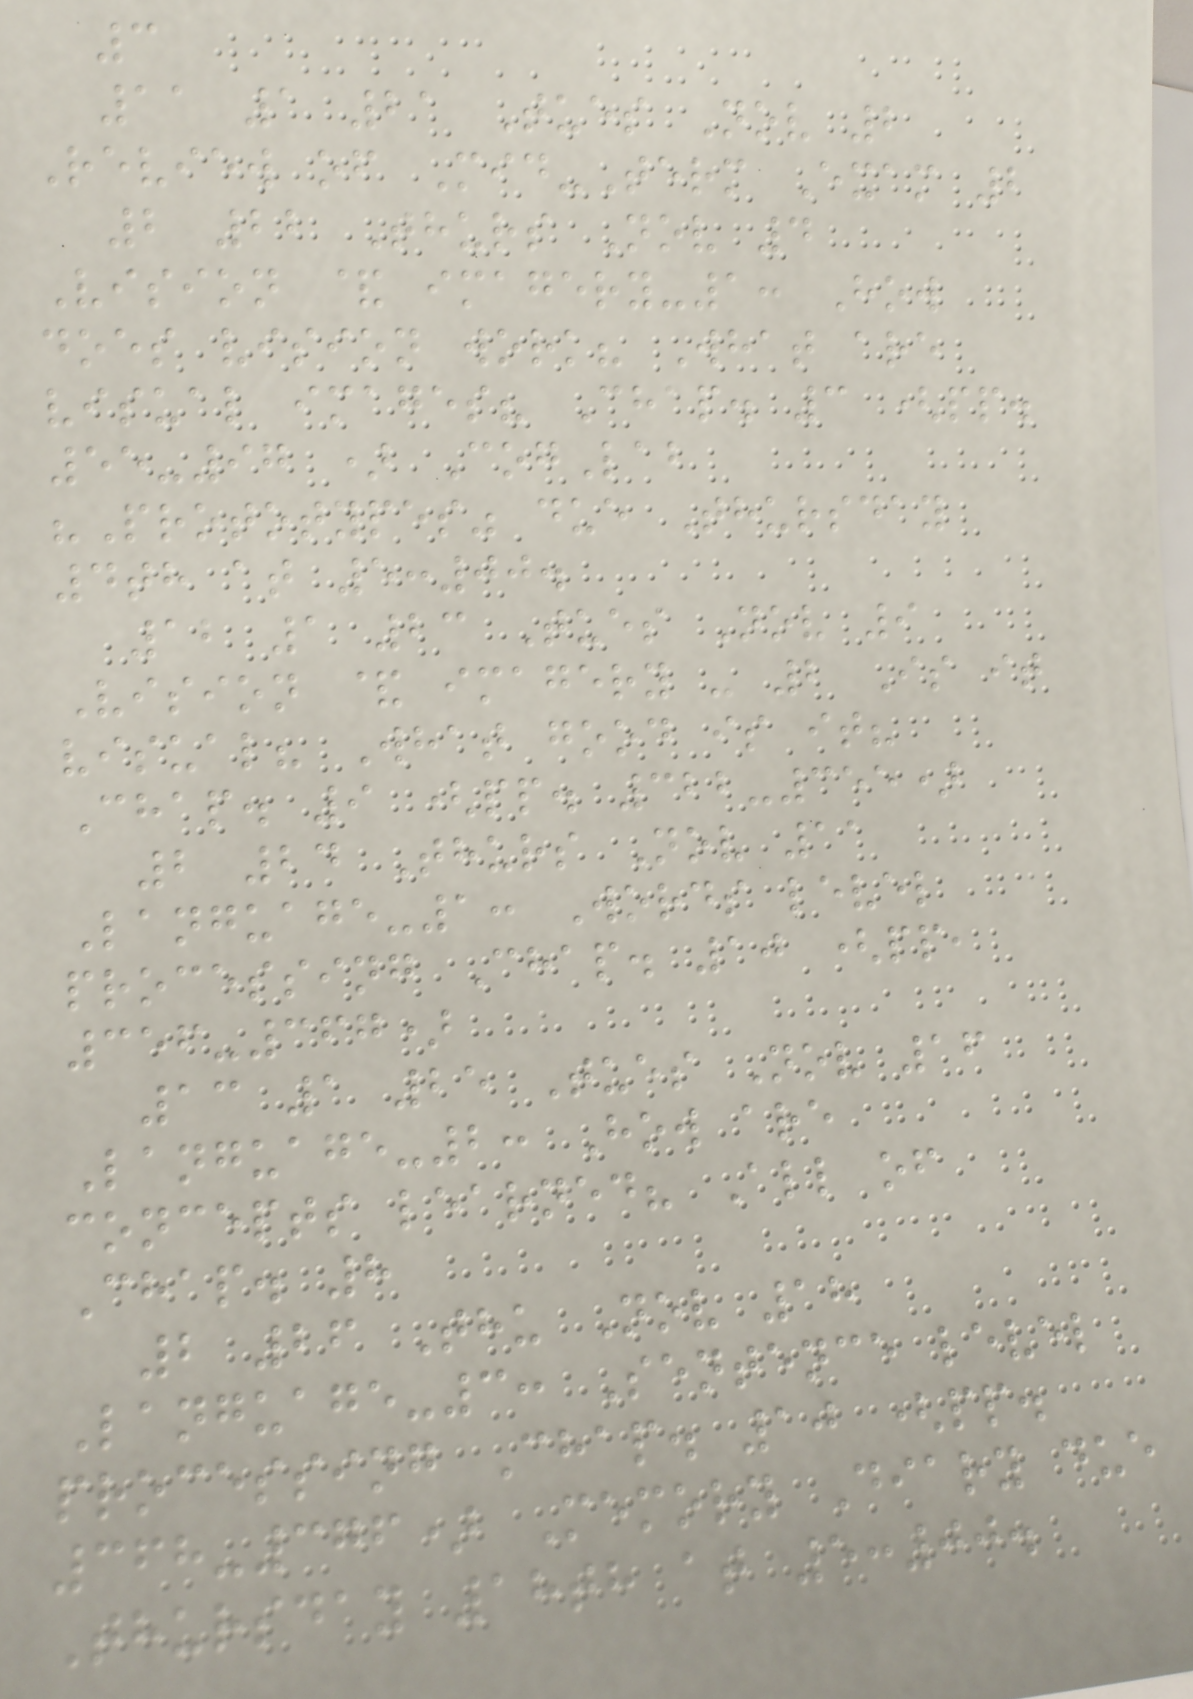3
11 1 21 Tues Nov 2
Review of Mid-Term Exam 2
2 22 Thurs Nov 4
Vision & imagery-1: How
does vision work? What are
visual images? Chap. 3 (pp.
55-97 ) CogLab
"Prototypes" due Thursday
4th at 5:00.
12 1 23 Tues Nov 9
Vision & imagery - 2 Is it
visual? What good is it?
Chap. 9 (pp. 322-355)
2 24 Thurs Nov 11
Language-1: Words level
processing Chap. 10 (pp,
356-367)
13 1 25 Tues Nov 16
Language-2: How are
concepts learned? All of
Chap. 8
2 26 Thu Nov 18
Language-3: Sentence level
processing Chap. 10 (pp.
368-376) Memory Diary due
Thursday 18th at 5:00.
